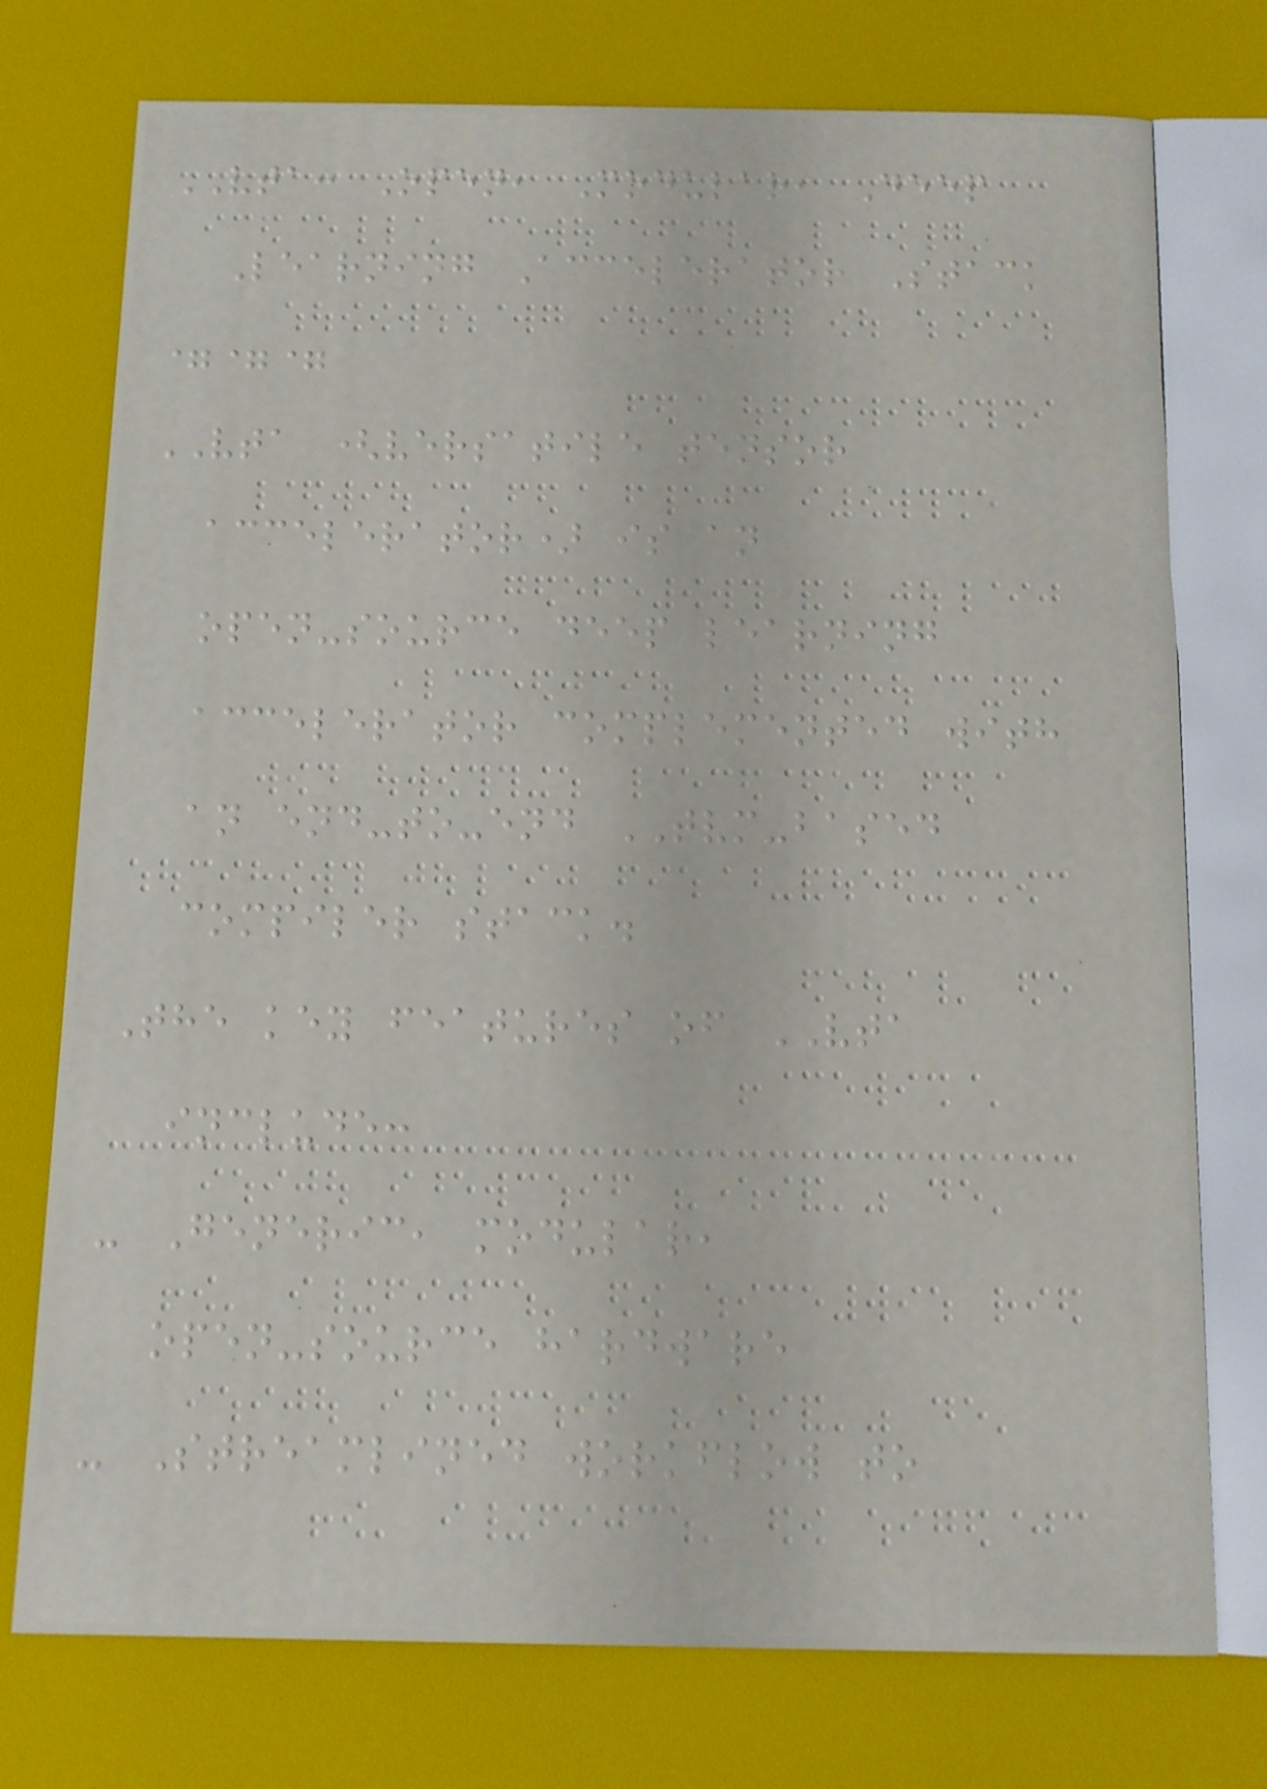VTA: Open, Modular, Deep
Learning Accelerator Stack
===
VTA (versatile tensor
accelerator) is an
open-source deep learning
accelerator complemented with
an end-to-end TVM-based
compiler stack.
The key features of VTA
include:
- Generic, modular,
open-source hardware
- Streamlined workflow to
